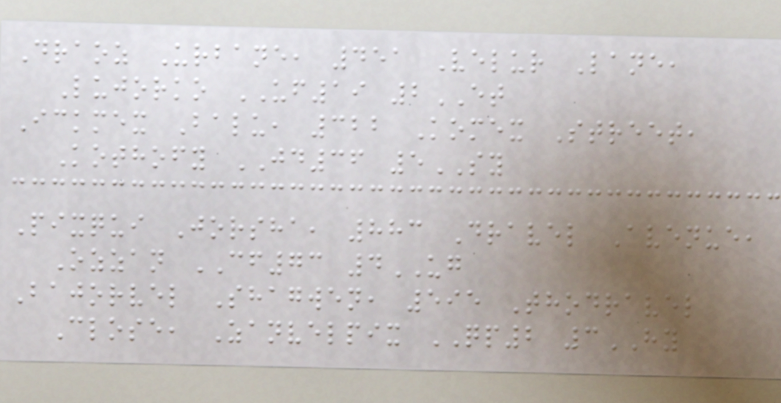Draoz Urbane, 451 Velur Lane,
Lujorko UF19 2ET
Ickmex Balu, 322 Komex Street,
Kothofy JD36 5SY
Pixqui Jorsha, 883 Dravel Avenue,
Ozzan CF73 4UG
Bajorvel Shagwen, 595 Thodravel
Close, Zanvelpix QP2 3HY
